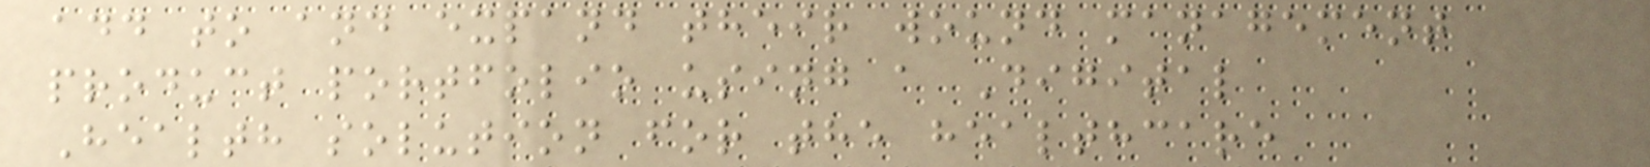add to and expand their wound management
product portfolio using a Digital
Health solution for the healthcare
